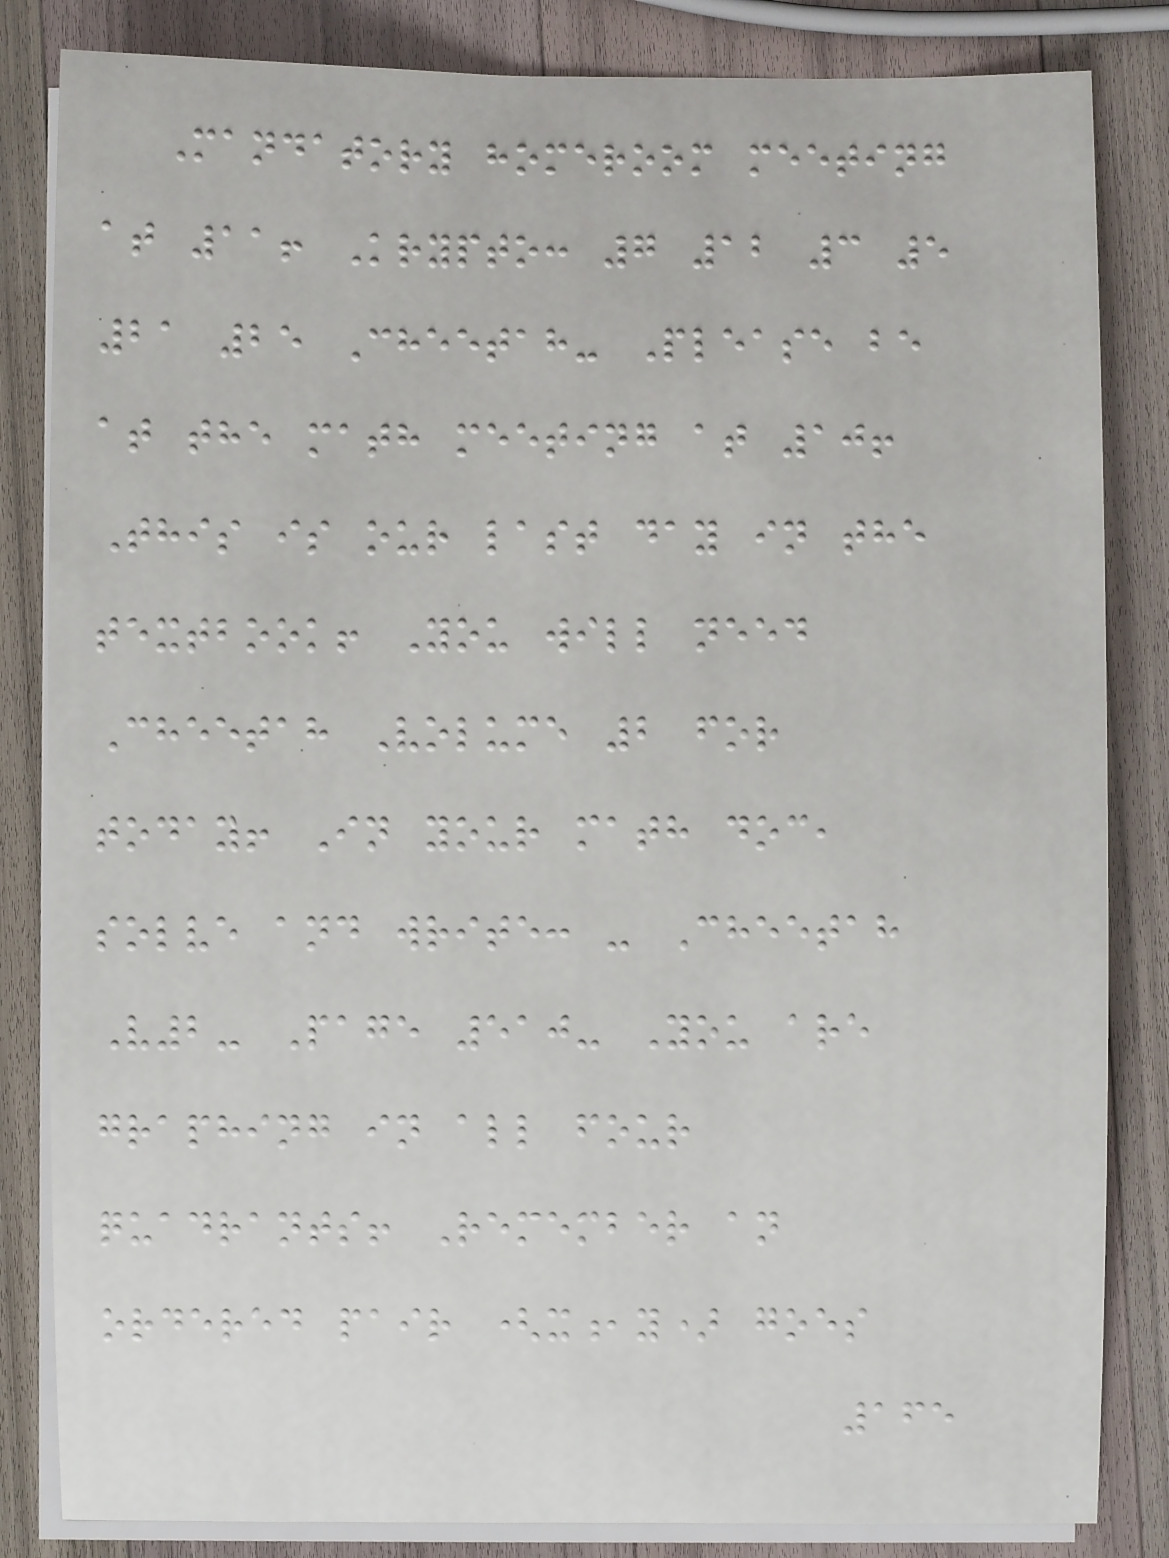Mandatory homeroom meeting
at 11! Krypto: 7 12 3 5
21 25 Cheetah- Please be
at the math meeting at 10!
This is our last day in the
textbook! You will need
Cheetah Volume 2 for
today! In your math doc,
solve and write: - Cheetah
V2- Page 510- You are
graphing in all four
quadrants! Remember an
ordered pair (x,y) goes
165
